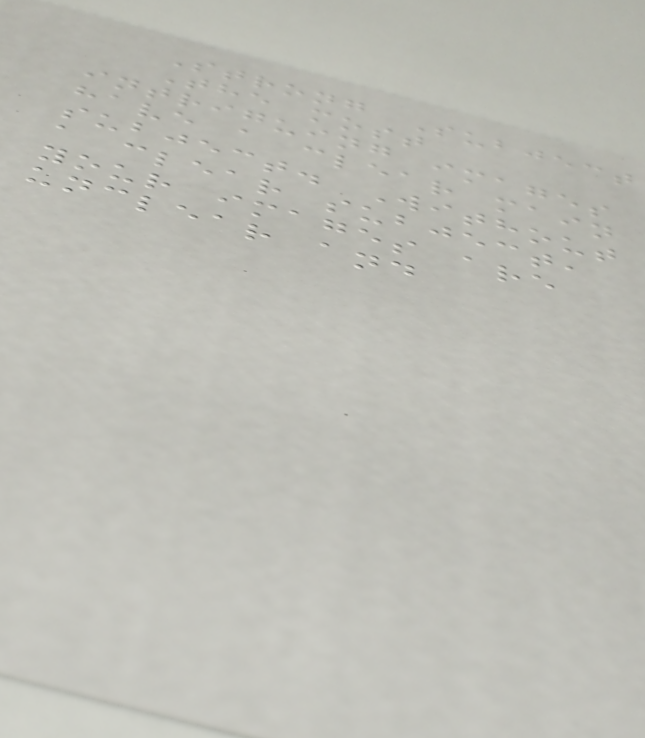Strong Subject
The most
intriguing images
have a clear main
subject. Without
a clear subject,
your images are
unclear and
